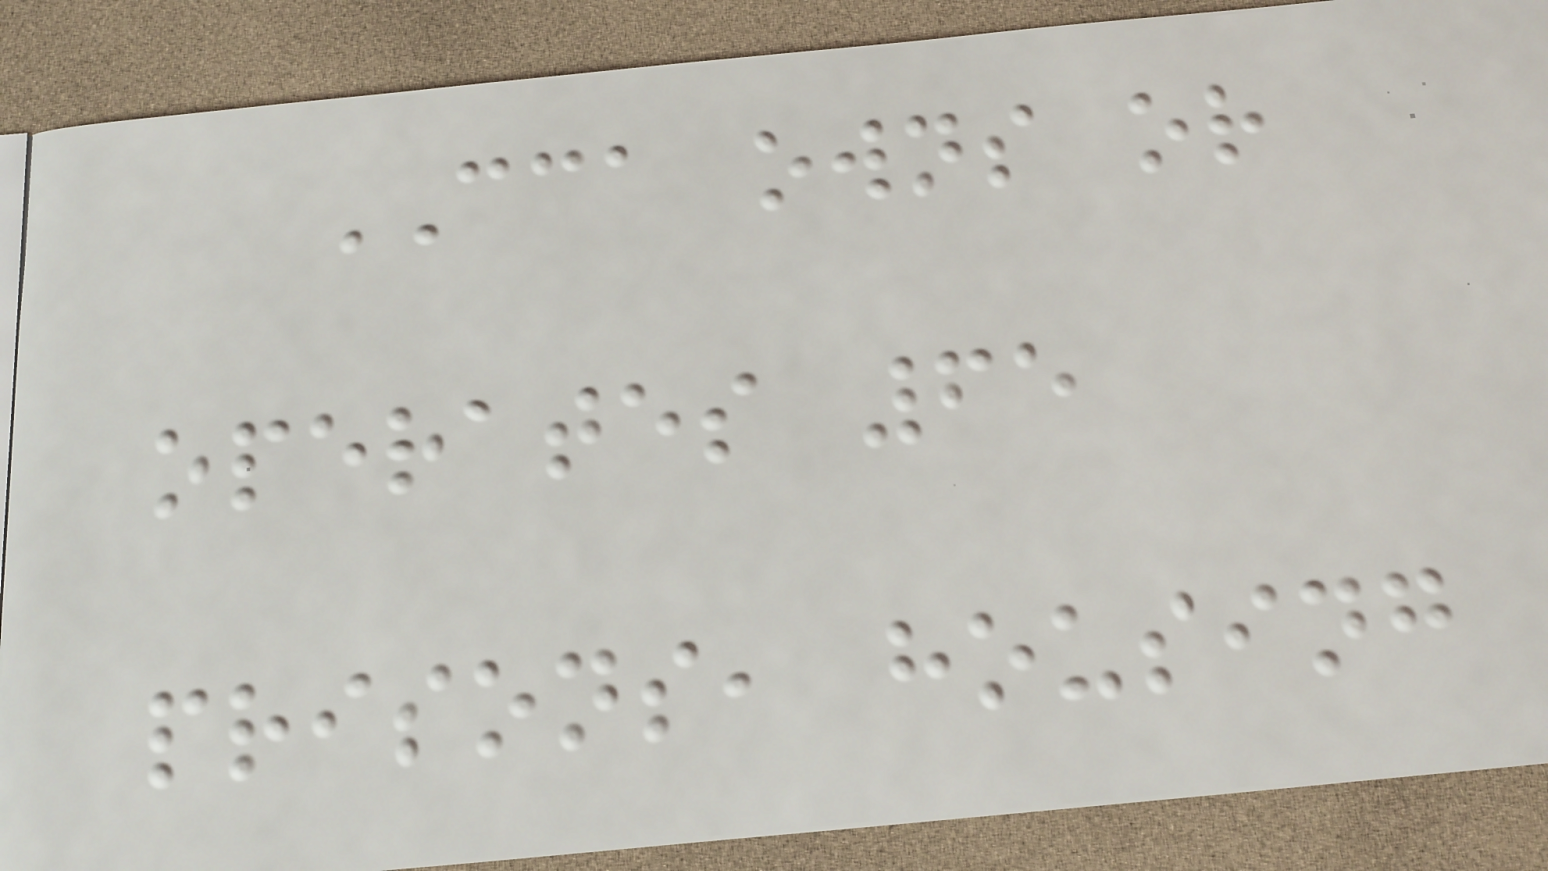CCA owns or
operates 65
prisons, housing
